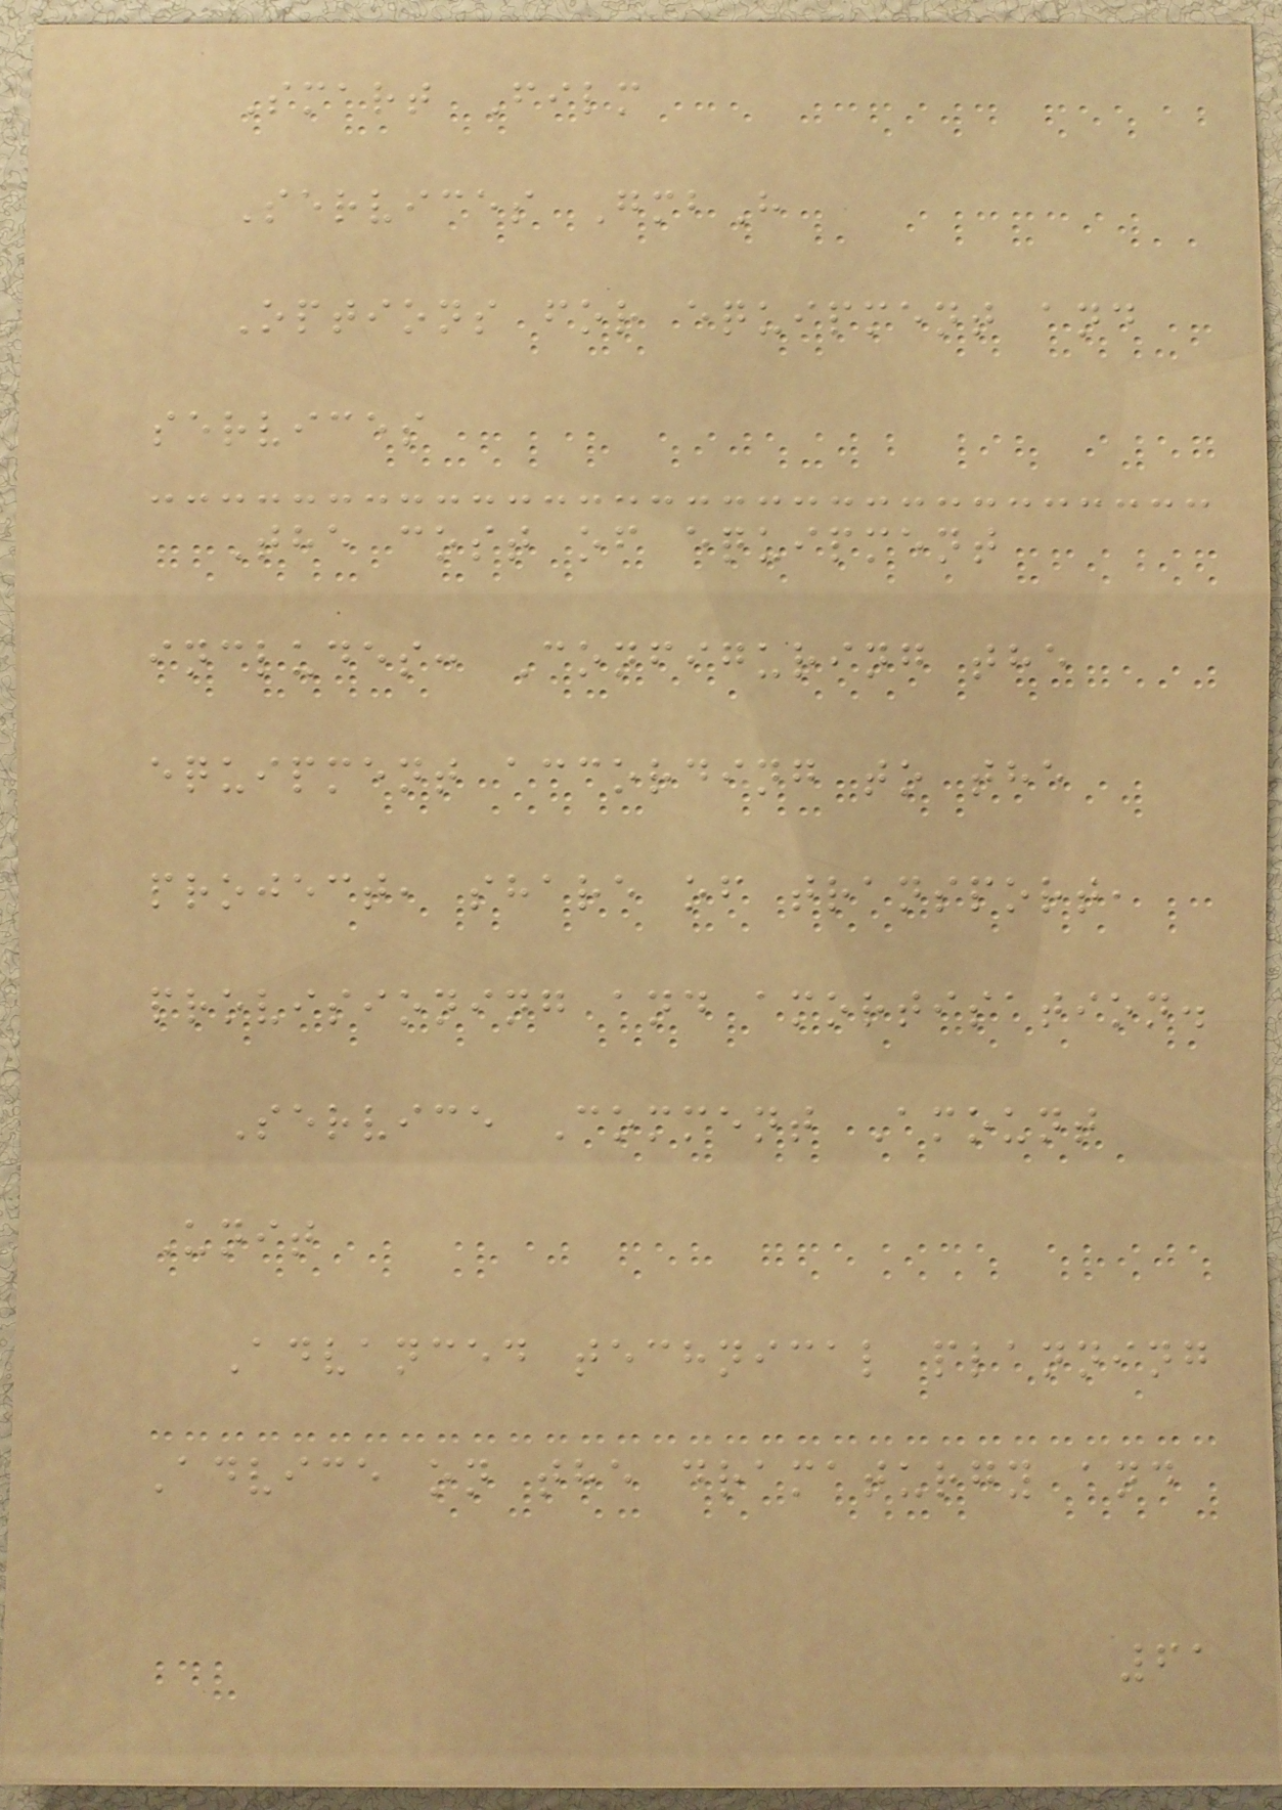Smart Film
Services GmbH
Options for equipment and
services
The cost of equipment
includes: Configuring the
equipment according to the
project, share of transport,
provisioning and amortisation.
Service Comment Amount
Unit
Advanced technical planning
Advice on the dramaturgy and
61
